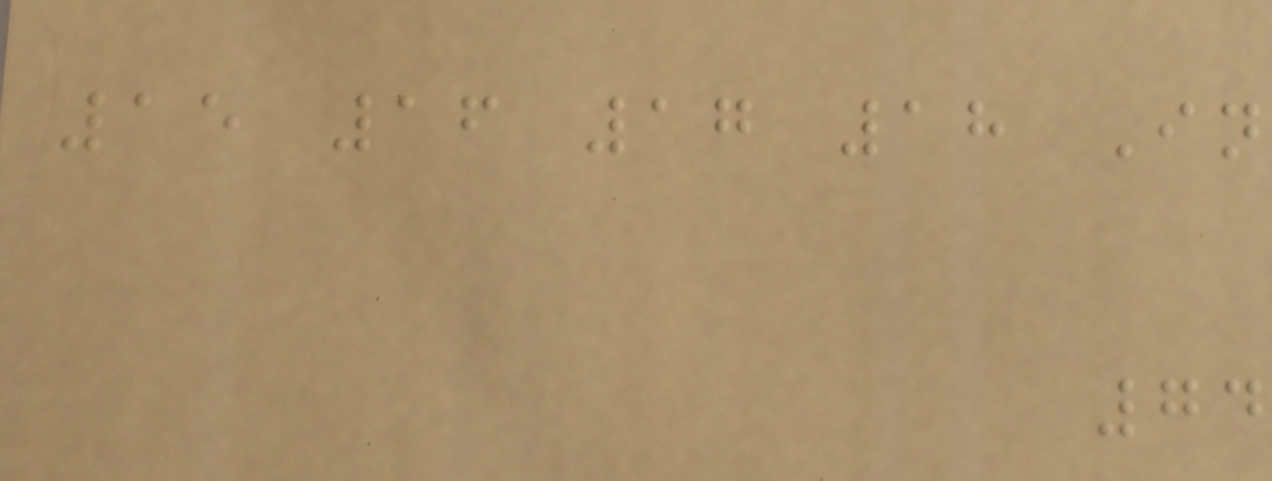15 16 17 18 In
74
